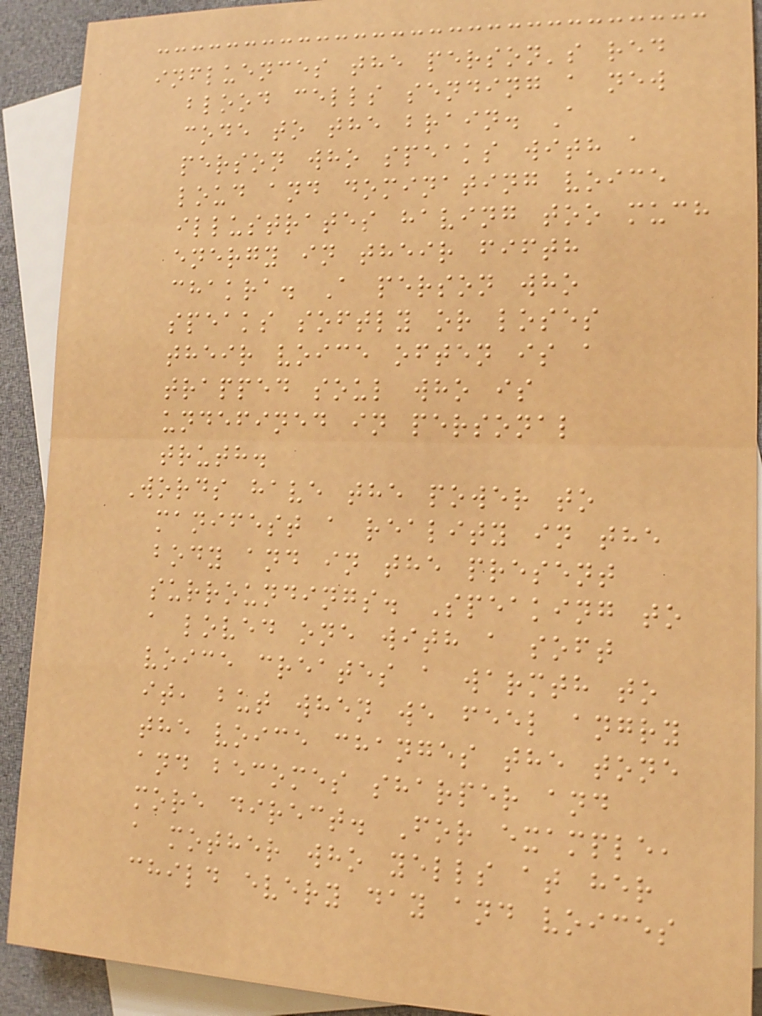influences the person's red
blood cells sending a new
code to the brain. A
person who speaks with a
loud and dominating voice
illustrates having too much
energy in their fifth
chakra. A person who
speaks softly or loses
their voice often is a
trapped soul who is
undefined in personal
truth.
Words have the power to
manifest a reality in the
body and in the present
surroundings. Speaking to
a loved one with a soft
voice creates a warmth to
it, but when we feel angry
the voice changes the tone
and becomes sharper and
more direct. For example,
a mother who yells at her
child every day and voices
